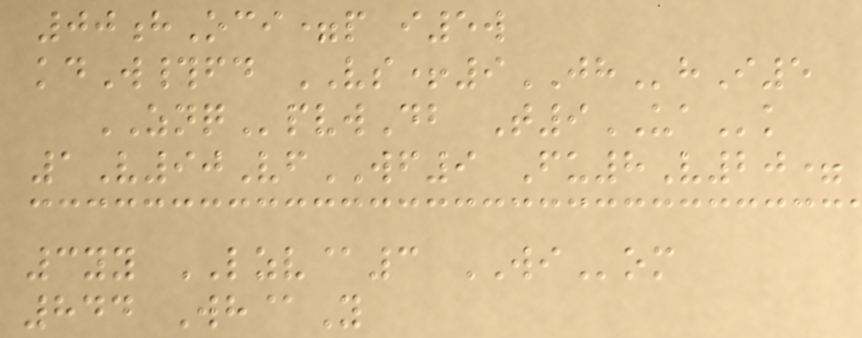00hOci=p i5w
kdW#fd VS+9JHhI5
ZNQpvwDb T9UAk
1V90VfWF9 Fu8V20=
3yy LZV@3 WIom
844 Wh@Y
